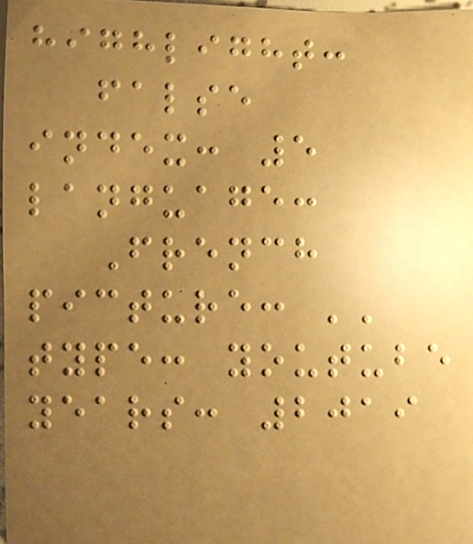highlight:
false
index: 5
language:
French
picture: ''
type: youtube
years: 2019
